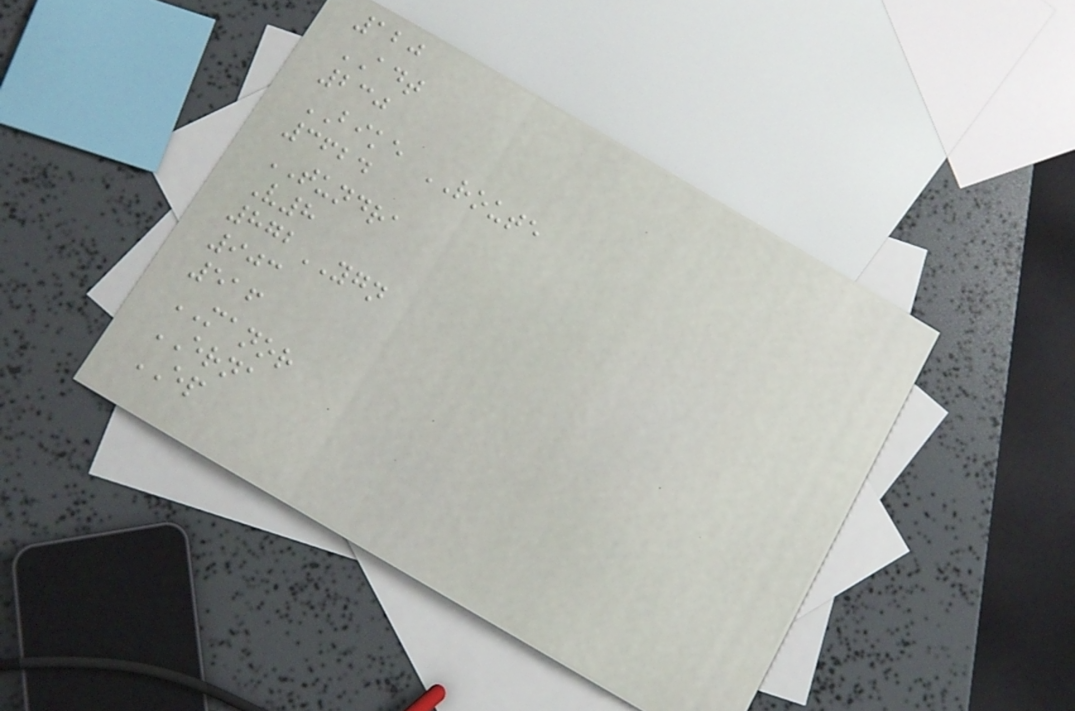120
ADT
230
BIKE ROUTE
3624
TUNDRA
V8
872YGN
903
516
MANOR
ERNA
EP
